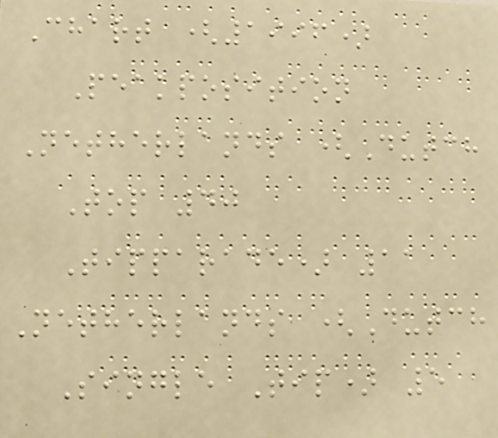Chart (1996)
Peakposition
Netherlands (Dutch
Top 40
Tipparade) 11
Netherlands (Dutch
Single Tip) 5
